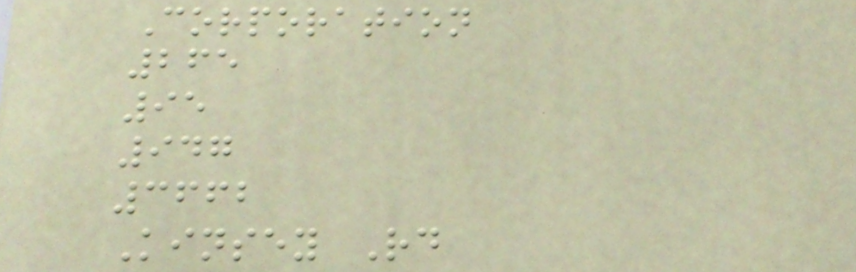Corporation
265
95
947
3662
Kinsey Rd
